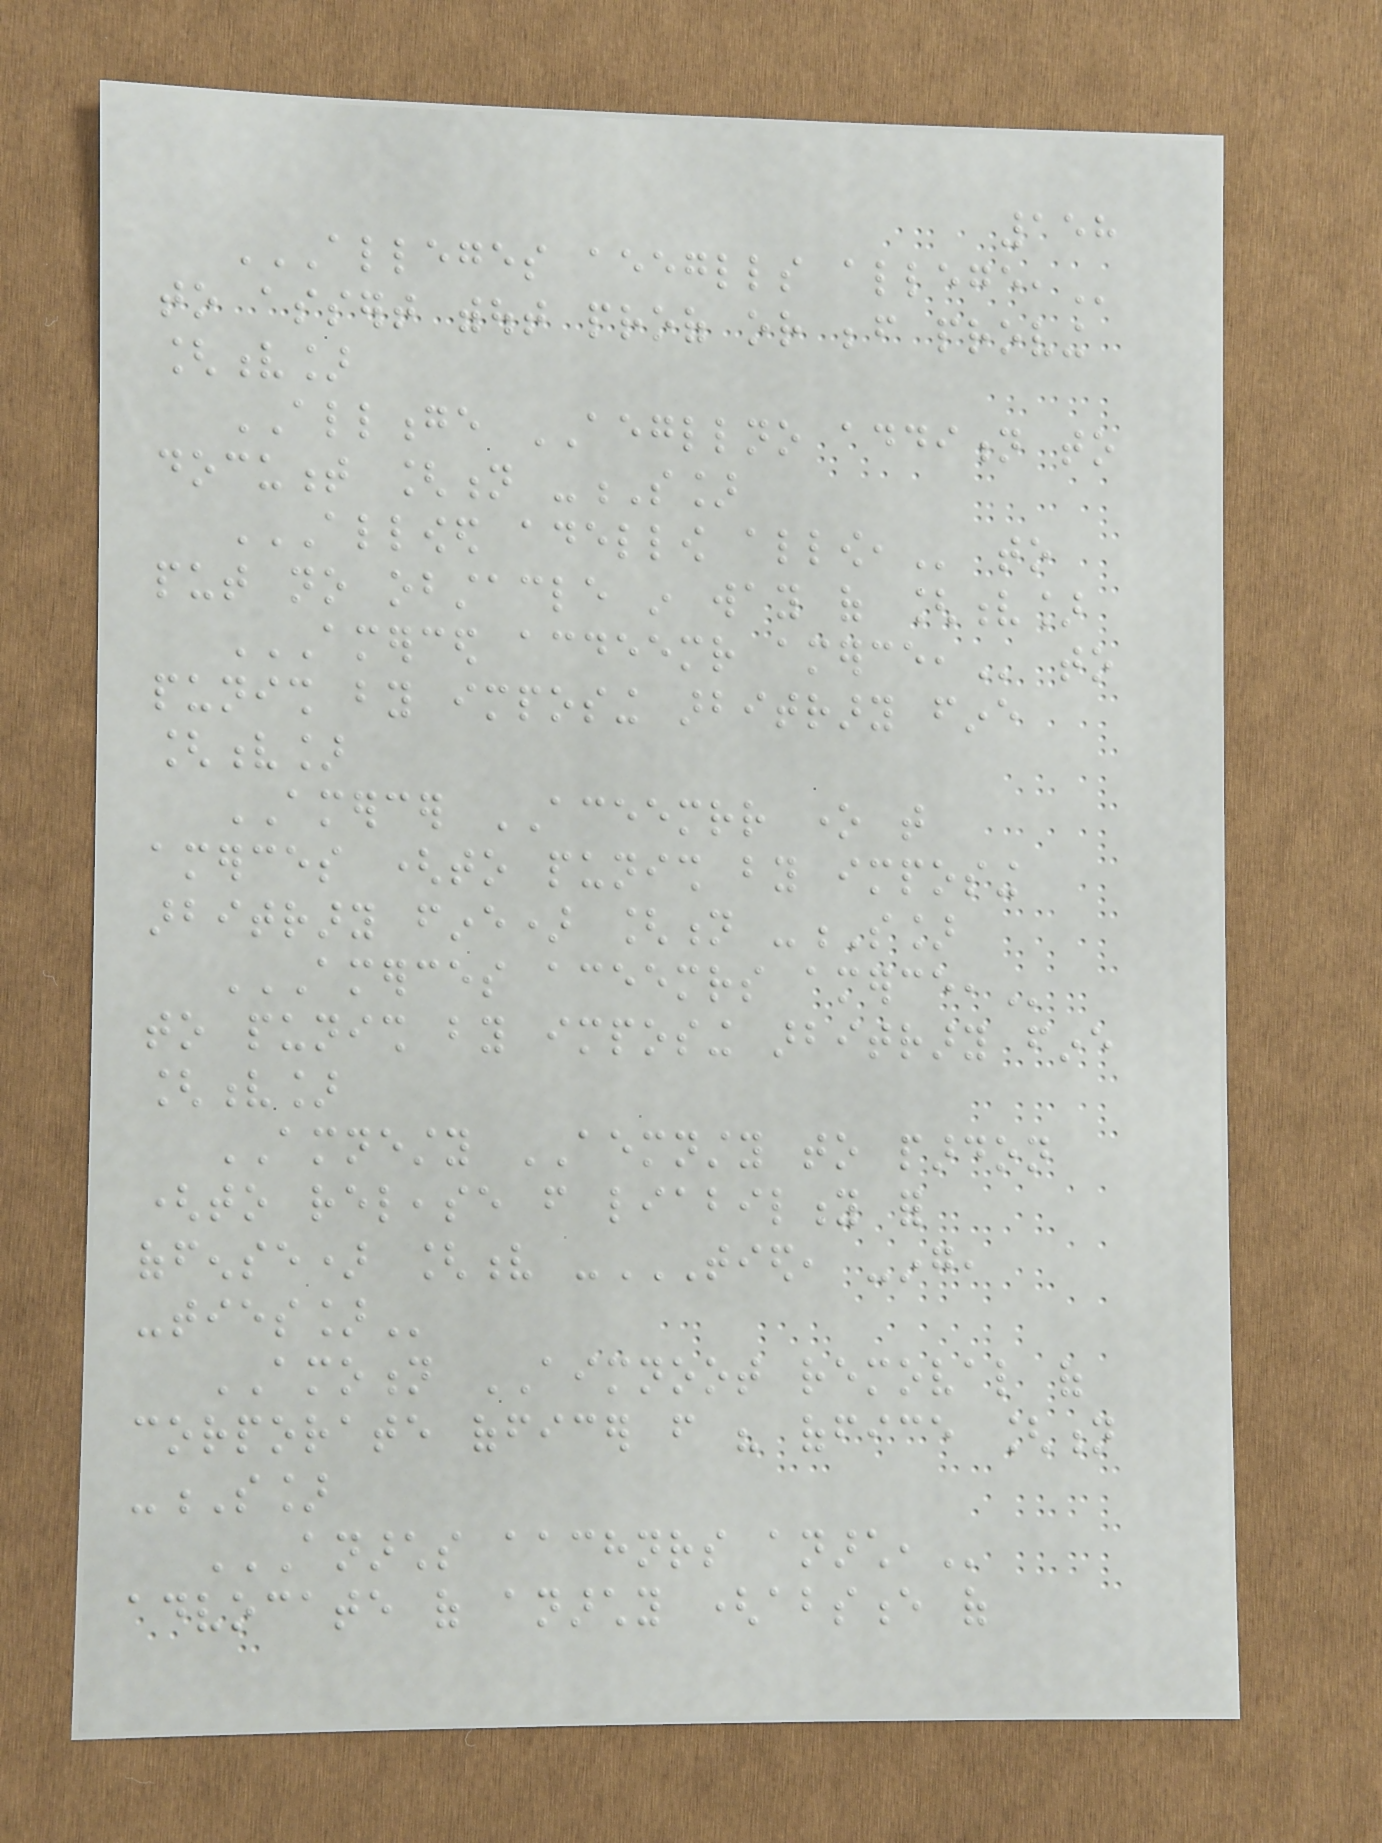158
ALLEGES AEEGLLS ALLEGE,
to assert without proof or before proving
[v]
ALLONGE AEGLLNO addition to
document [n -S]
ALLOWED ADELLOW ALLOW, to
put no obstacle in way of [v]
AMERCED ACDEEMR AMERCE, to
punish by imposing arbitrary fine
[v]
AMERCER ACEEMRR one that
amerces (to punish by imposing
arbitrary fine) [n -S]
AMERCES ACEEMRS AMERCE,
to punish by imposing arbitrary fine
[v]
AMNESTY AEMNSTY to pardon
(to release from liability for
offense) [v -TIED, -ING,
-TIES]
AMOTION AIMNOOT removal of
corporate officer from his office [n
-S]
ANARCHS AACHNRS ANARCH,
advocate of anarchy (absence of
